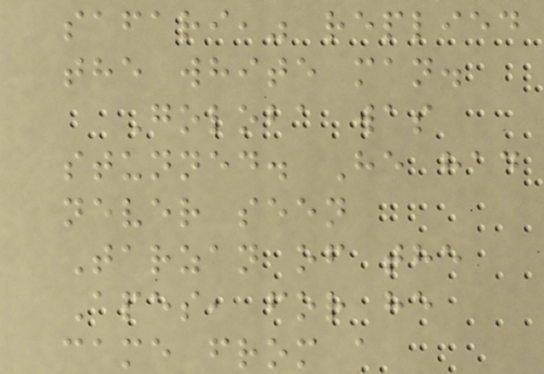safari," replied
the white man.
Goloba was
stunned. He had
never seen
Tarzan of the
Apes, for he
came from a
